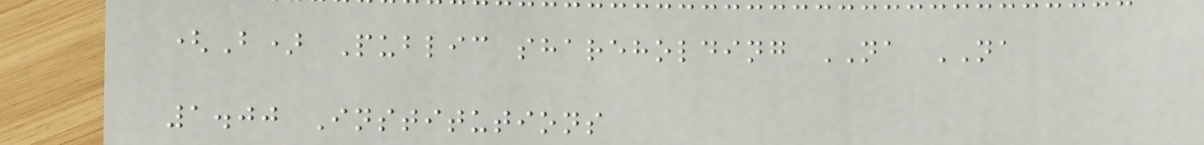(B) Public shareholding NA NA
1.00 Institutions
